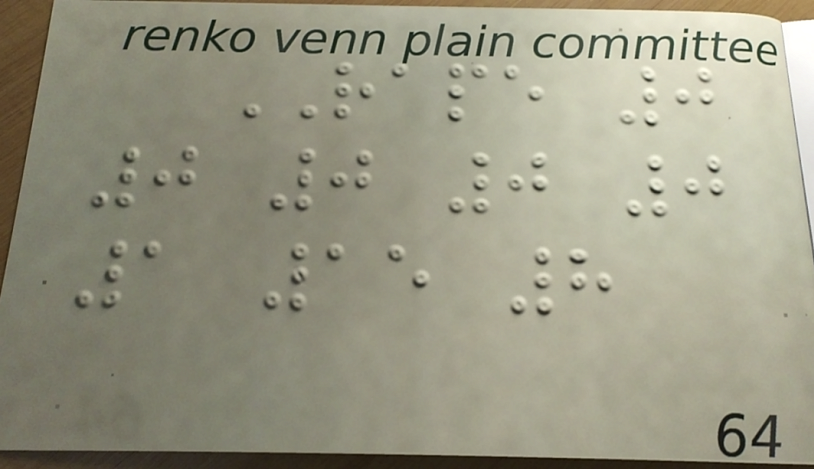RAPE 0
0 0 0 0
1 15 8
